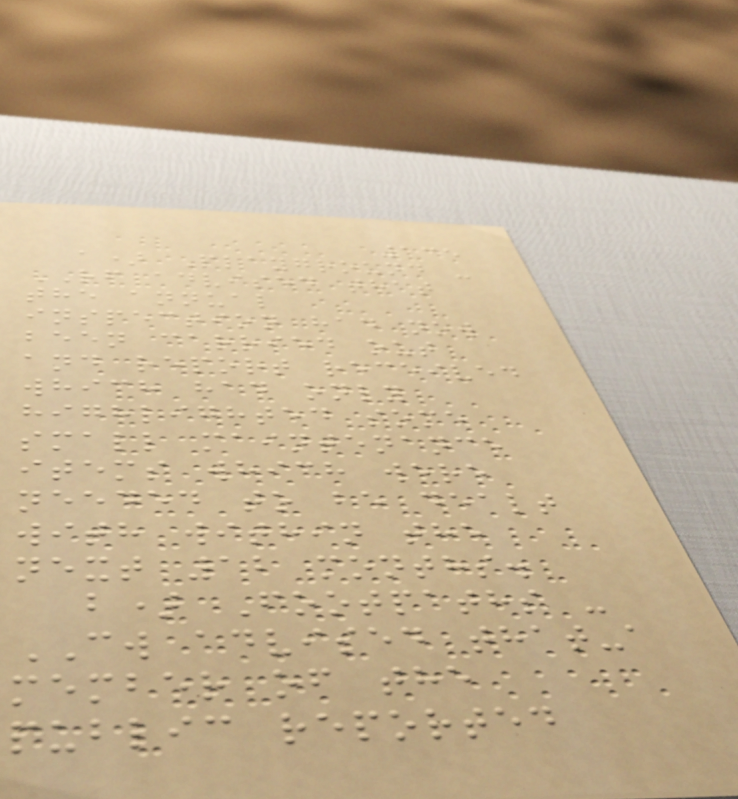135
a) Playground -
RF advised that
the annual
inspection had now
been carried out
and report received
which had only
highlighted some
small maintenance
items which were
needed to be dealt
with within the
next 12 months.
b) Footpaths -
CW advised that-a
member of the
public reported
